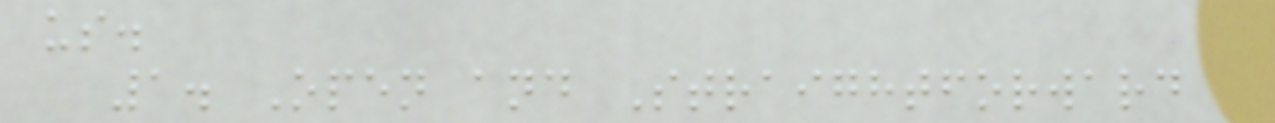us.
1. Open and Straightforward
